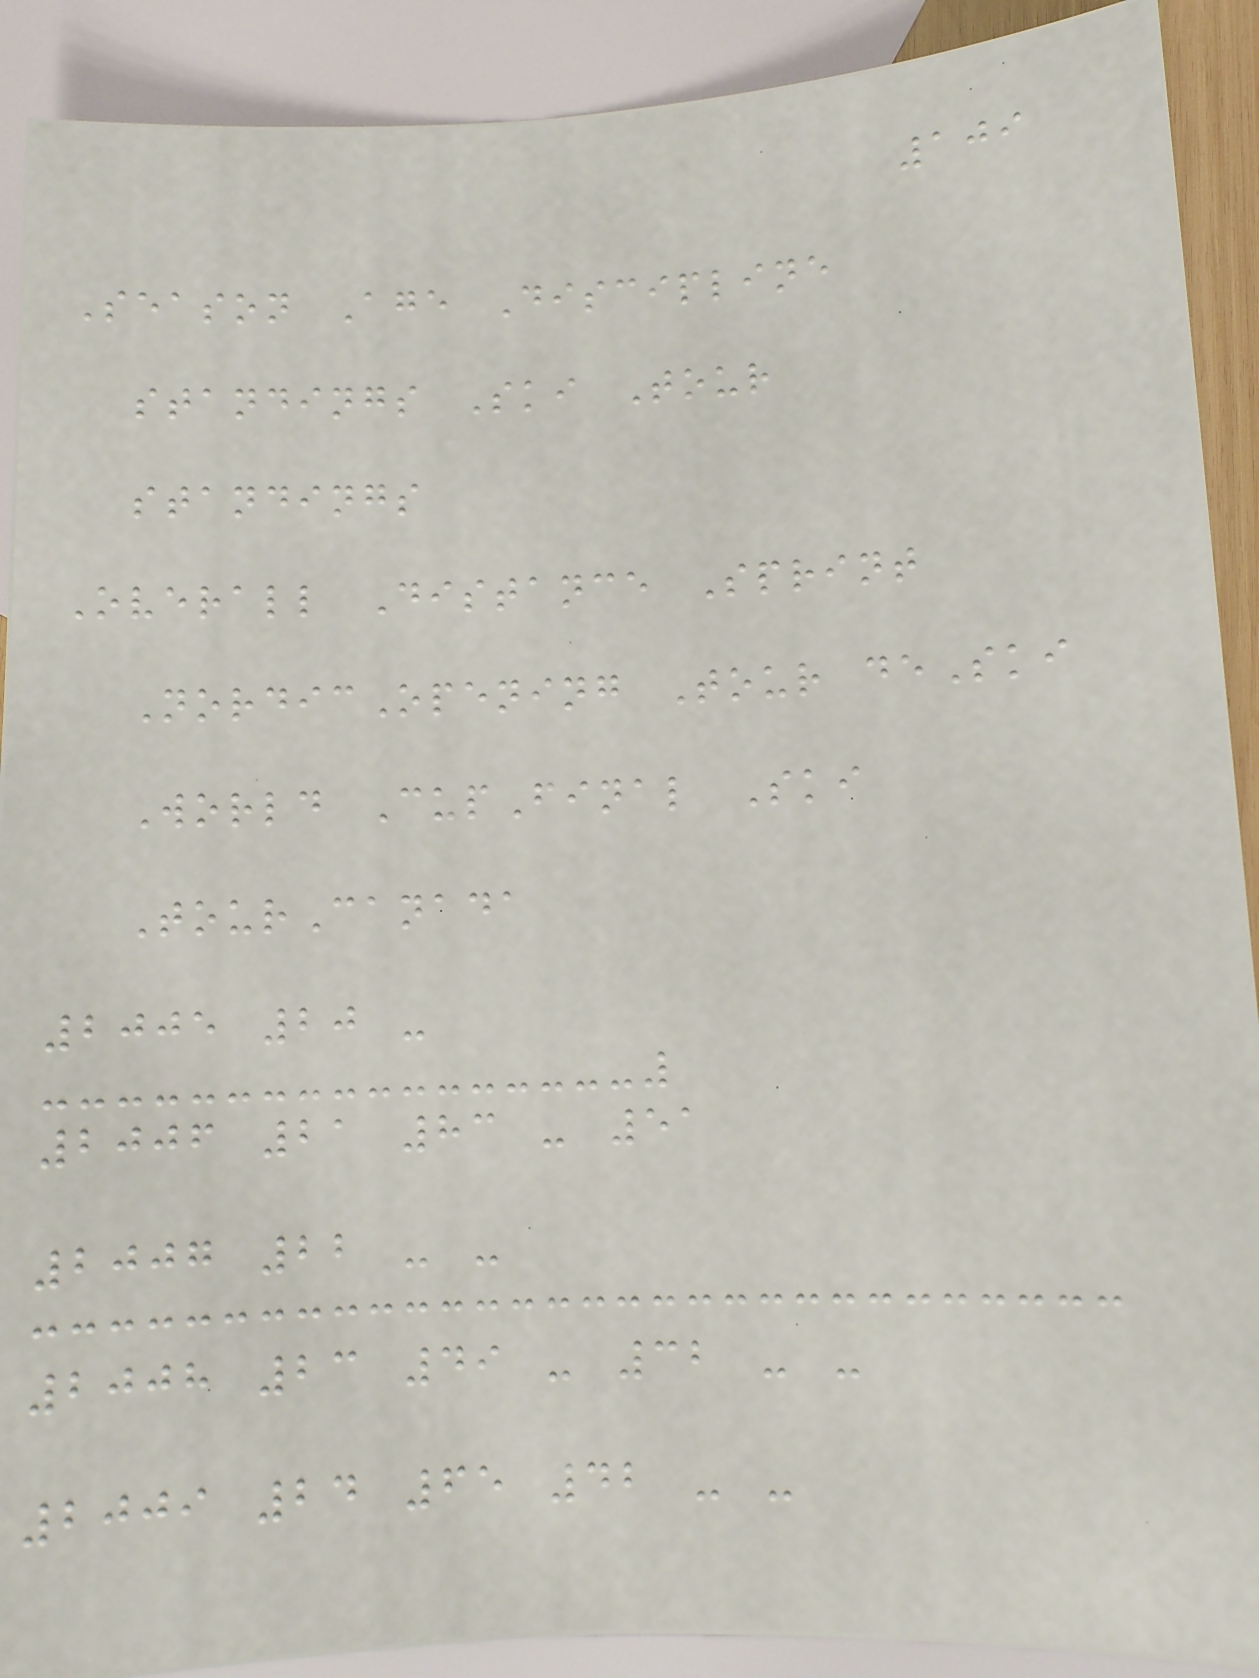109
Season Age Discipline
standings Ski Tour
standings
Overall Distance Sprint
NordicOpening Tour deSki
World CupFinal Ski
TourCanada
2005 20 -
2006 21 83 - 51
2007 22 - -
2008 23 49 - 32 - -
2009 24 65 42 - -
